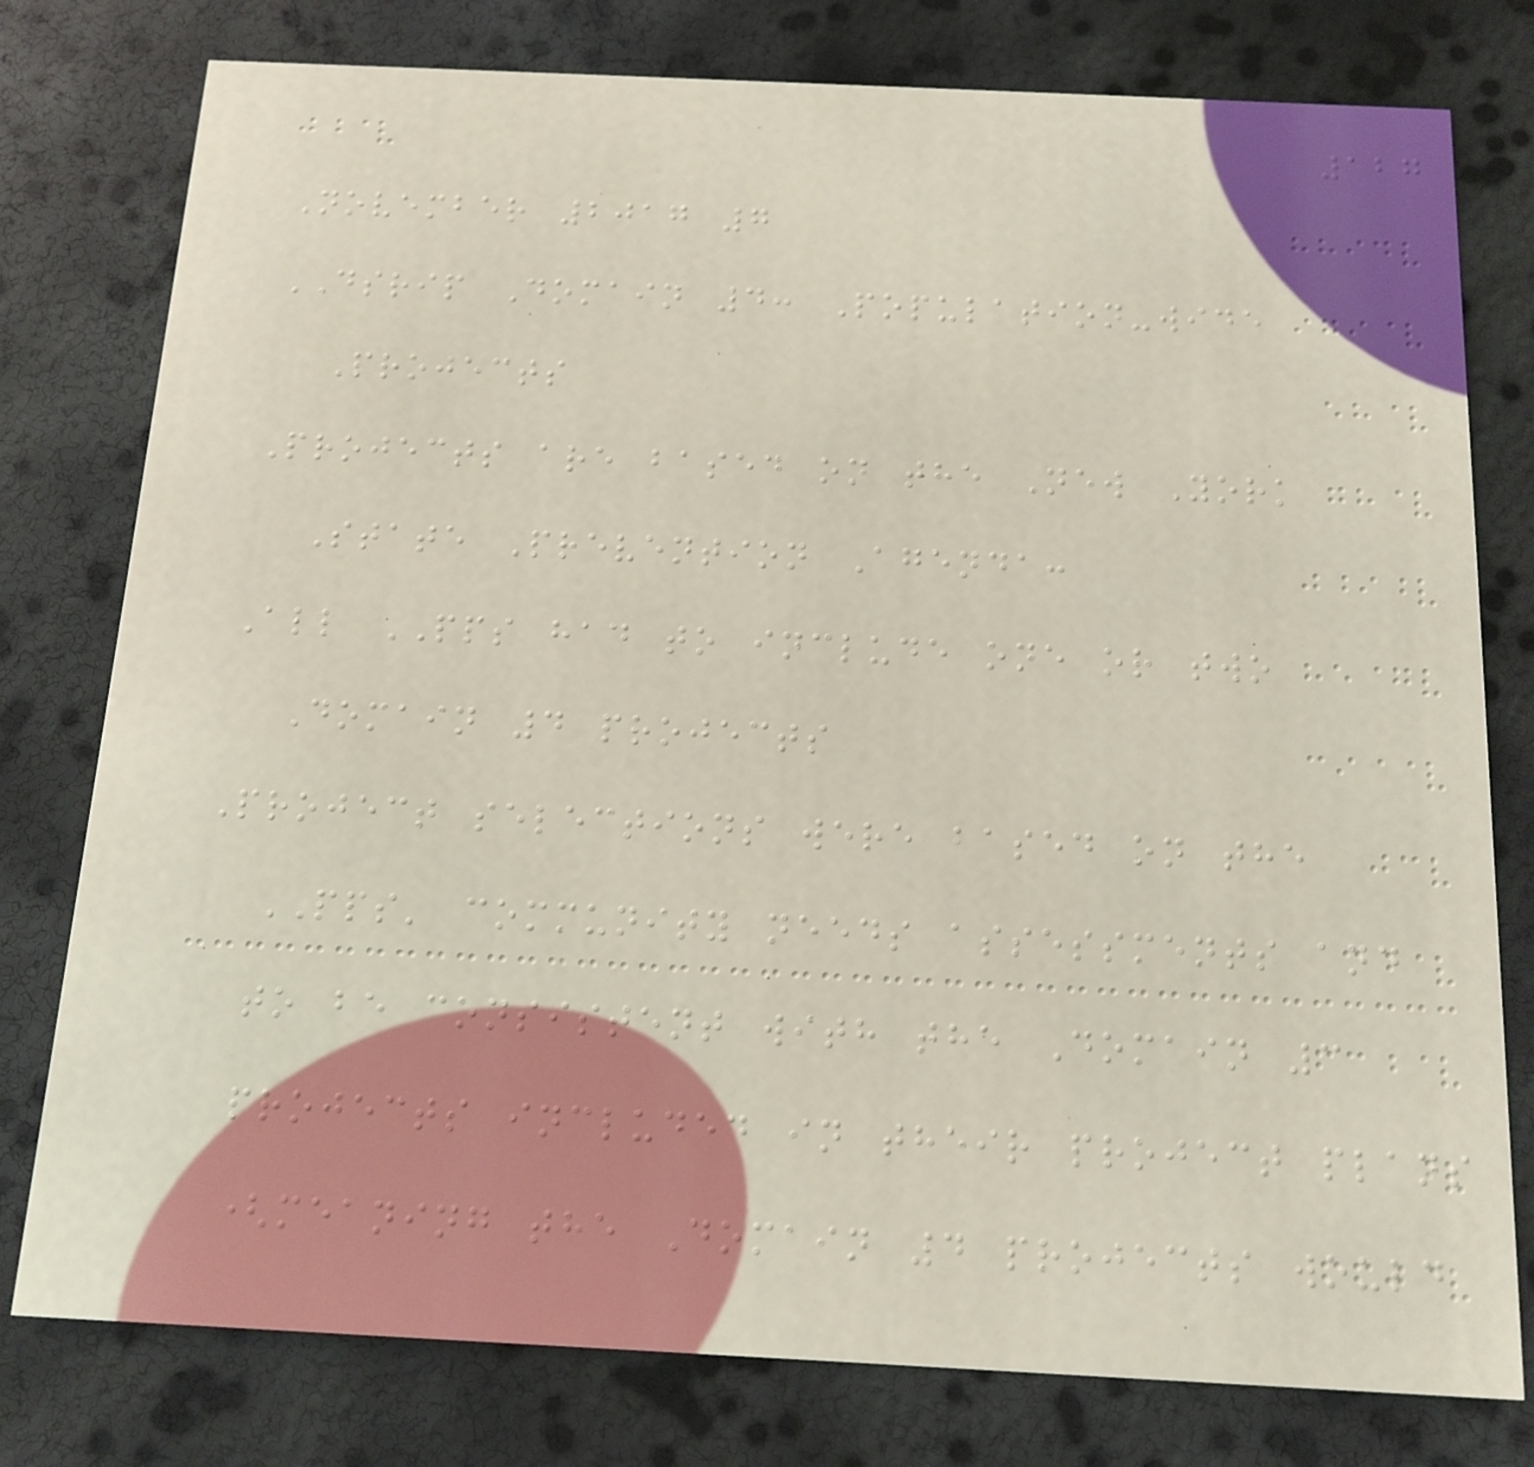127
November 2017 7
DSRIP Domain 4: Population-wide
Projects
Projects are based on the New York
State Prevention Agenda:
All PPS had to include one or two
Domain 4 projects
Project selections were based on the
PPS' community needs assessments and
to be consistent with the Domain 3
projects included in their project plans
(meaning the Domain 4 projects would
